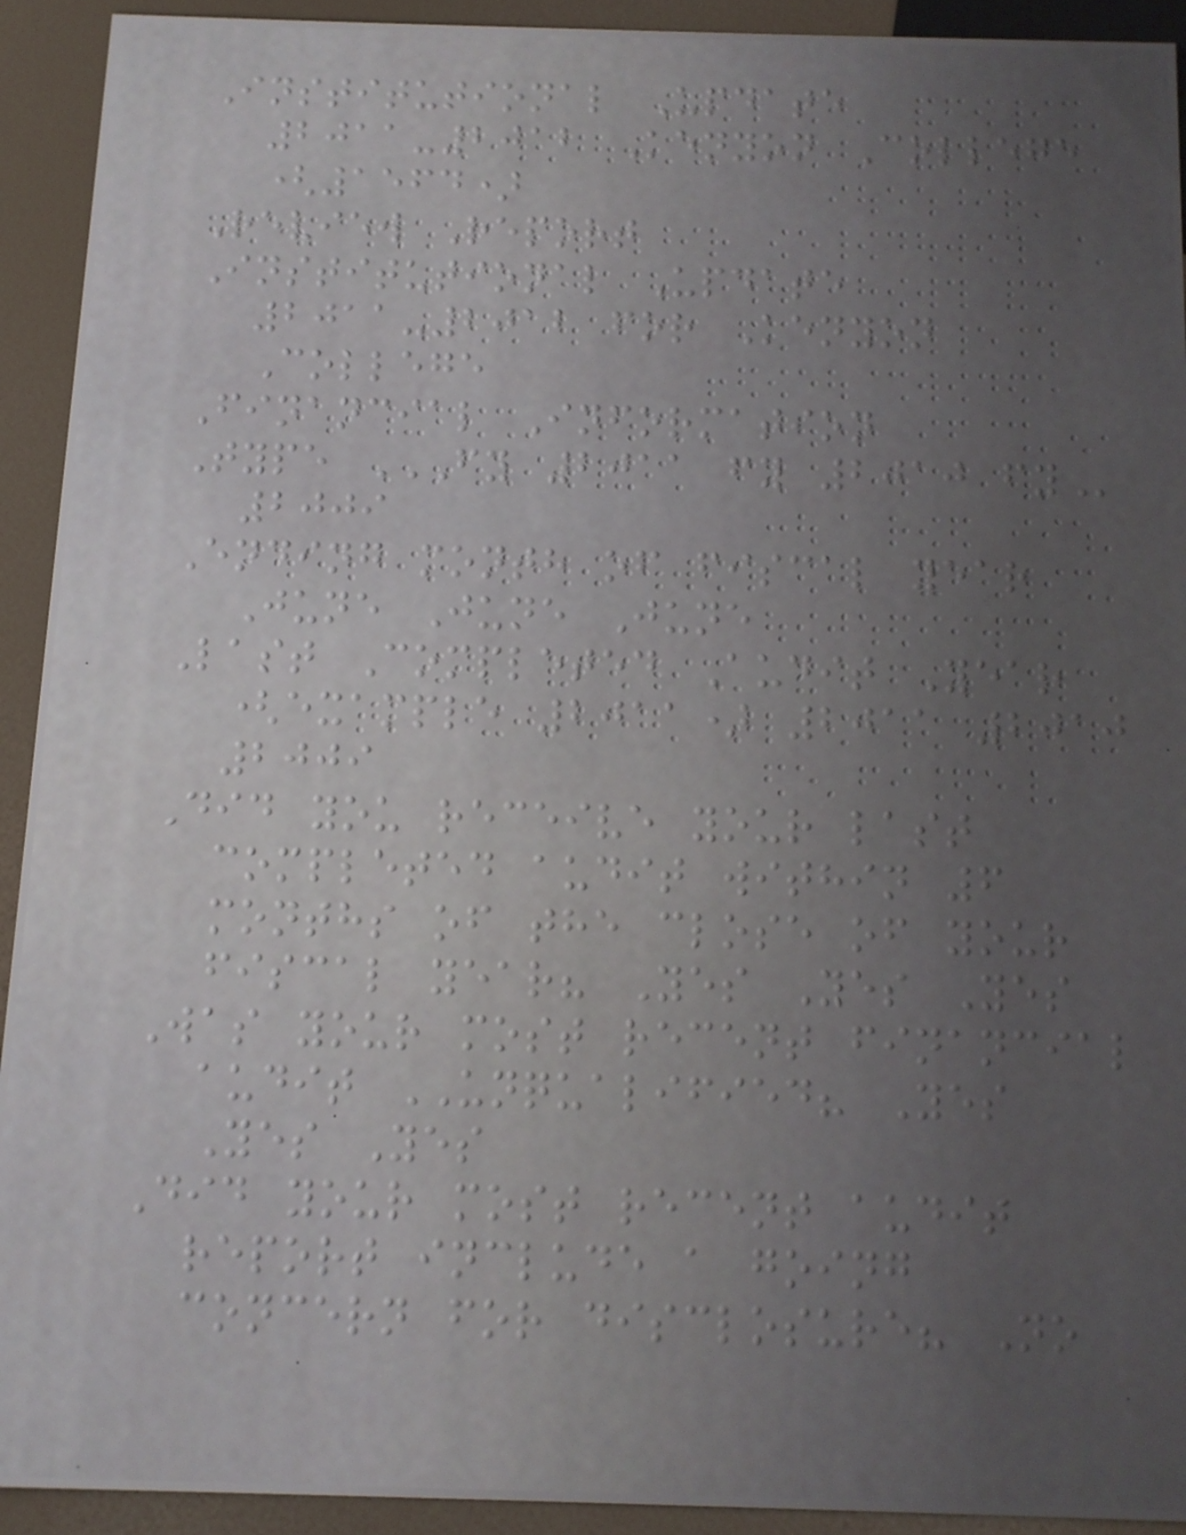Institutional Update
2011-2012 Kenyon College
(1564)
Review Report
Institutional Update
2011-2012 for Kenyon
College
Financial Information
Type FY 2011 FY 2010 FY
2009
Ending month of fiscal year
June June June
Last Completed Audit Year
(example 2011) 2011 2010
2009
Did you receive your last
completed audit within 6
months of the close of your
fiscal year? Yes Yes Yes
Was your most recent financial
audit UNQUALIFIED? Yes
Yes Yes
Did your most recent audit
report include a going
concern for disclosure? No
